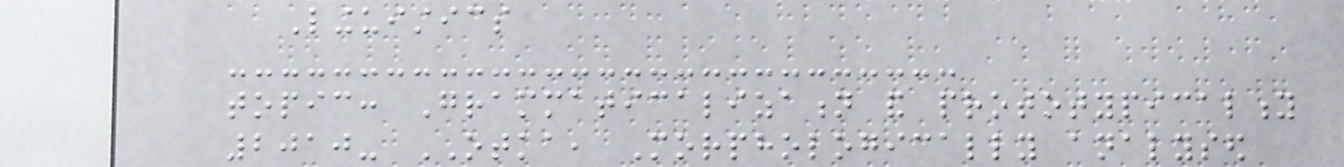Linguistics
topic: Grammaticalization and prototypicality
2010- OTKA, Morphologically analysed
